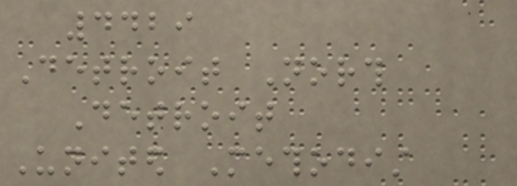4429
Detroit North
Detroit
United Methodist
